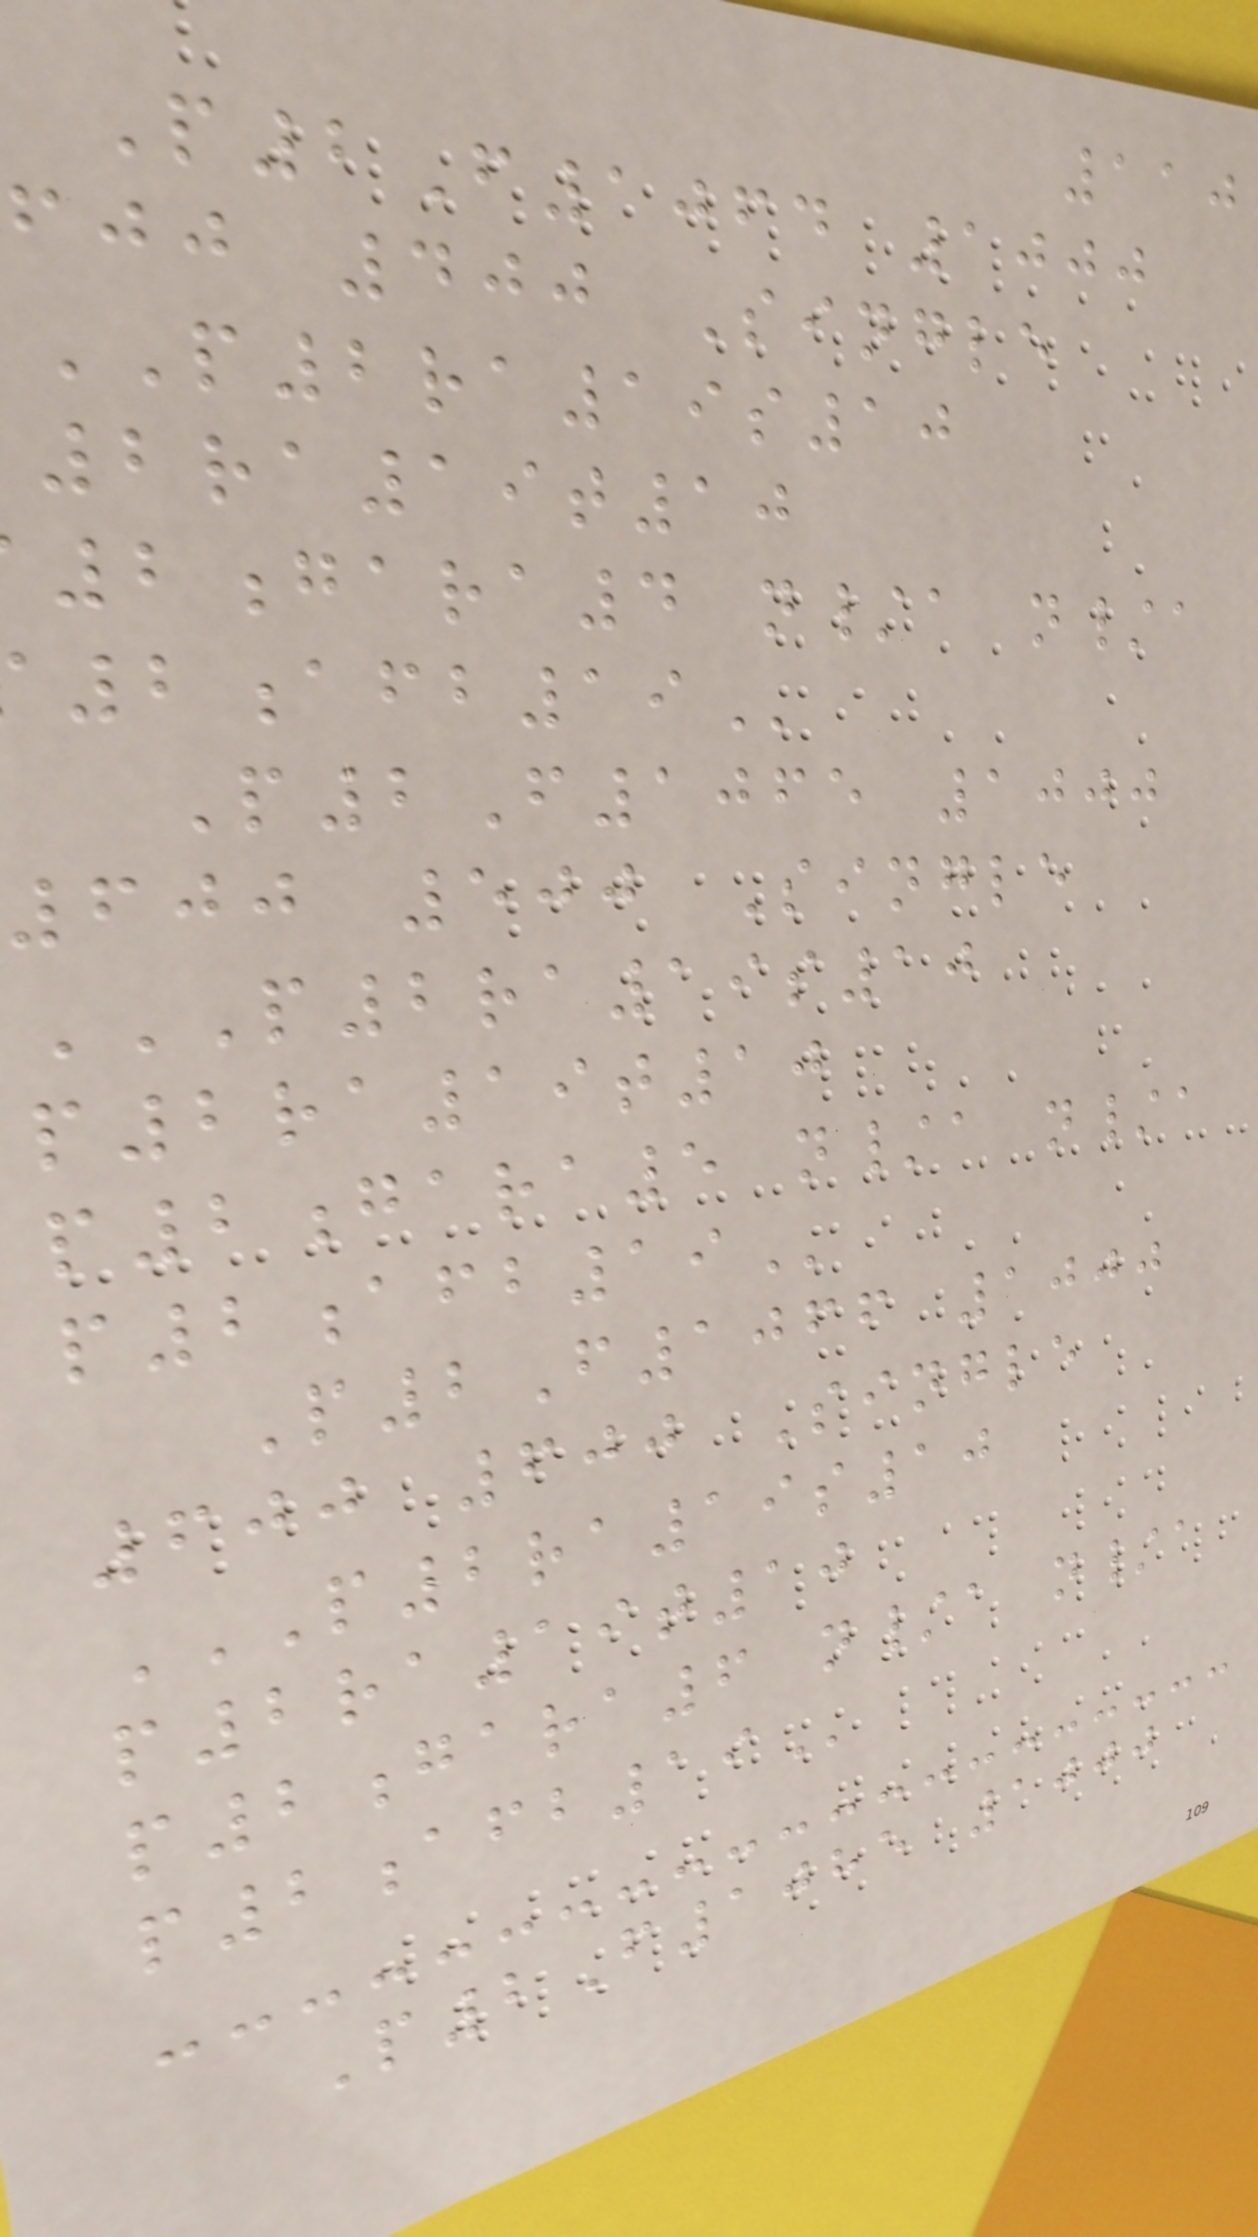110
P2F1064 1000
fjj 400 Single
p2ra19s10
2ra19t10
2gara4 n/a n/a
P2F1065 1000
600 500 Single
P2RA19S10
p2ra19t10
p2gara5 n/a n/a
P2F1066 1000
600 600 Single
P2RA19S10
p2ra19t10
p2gara6 n/a n/a
P2F1085 1000
